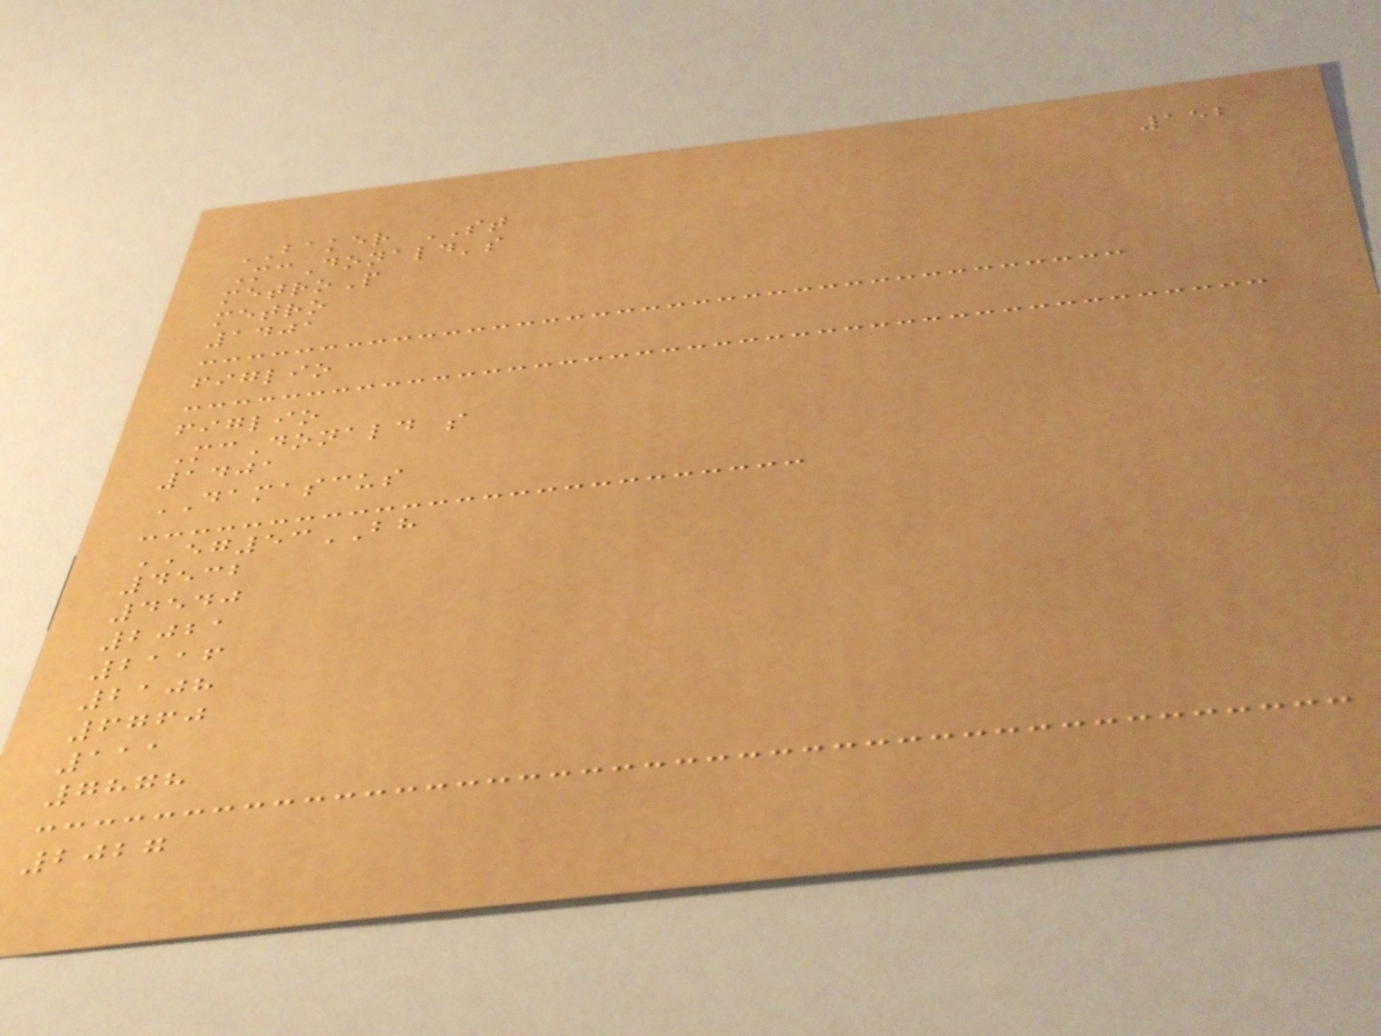152
BAKER ST
McDonald's
metroP
metro
1401
figlio
figlio
McDonald s
1401
DAMASCUS
EG53BH
4532
4540
2021
2116
2108
6760
111
7878
2027
